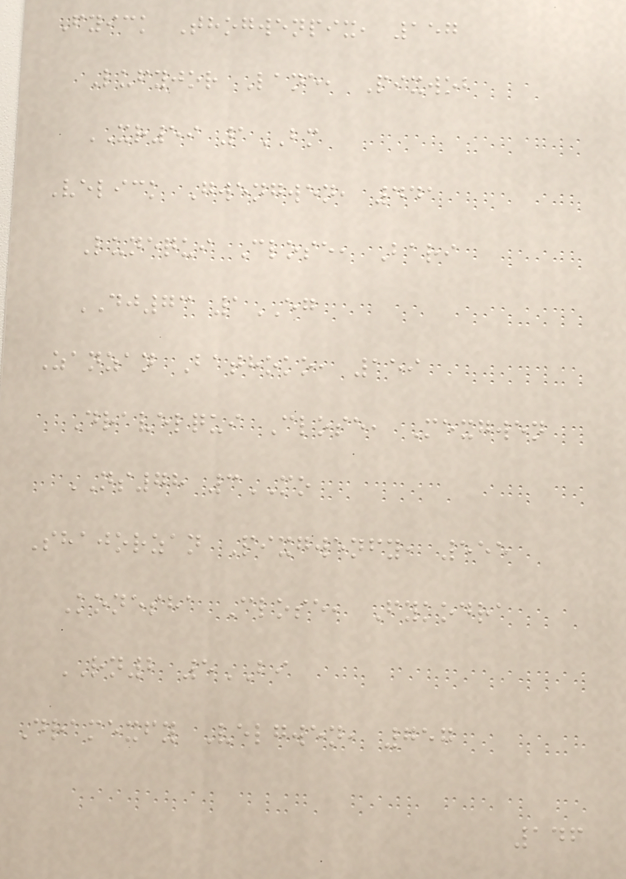Fyick Thogwenpix, 157
Lufyjor Lane, Pixwob
XR59 1BM
Velick Gwengwen, 441
Lunequi Close, Bari
DJ73 1EG
Zanzan Bathoko, 159
Dravelqui Close, Mexgwen
NS78 3MO
Shajorzan Pixgwenfy, 555
Konesha Close, Fykodra
RN2 5BI
Dramexfy Velgwen, 757
146
